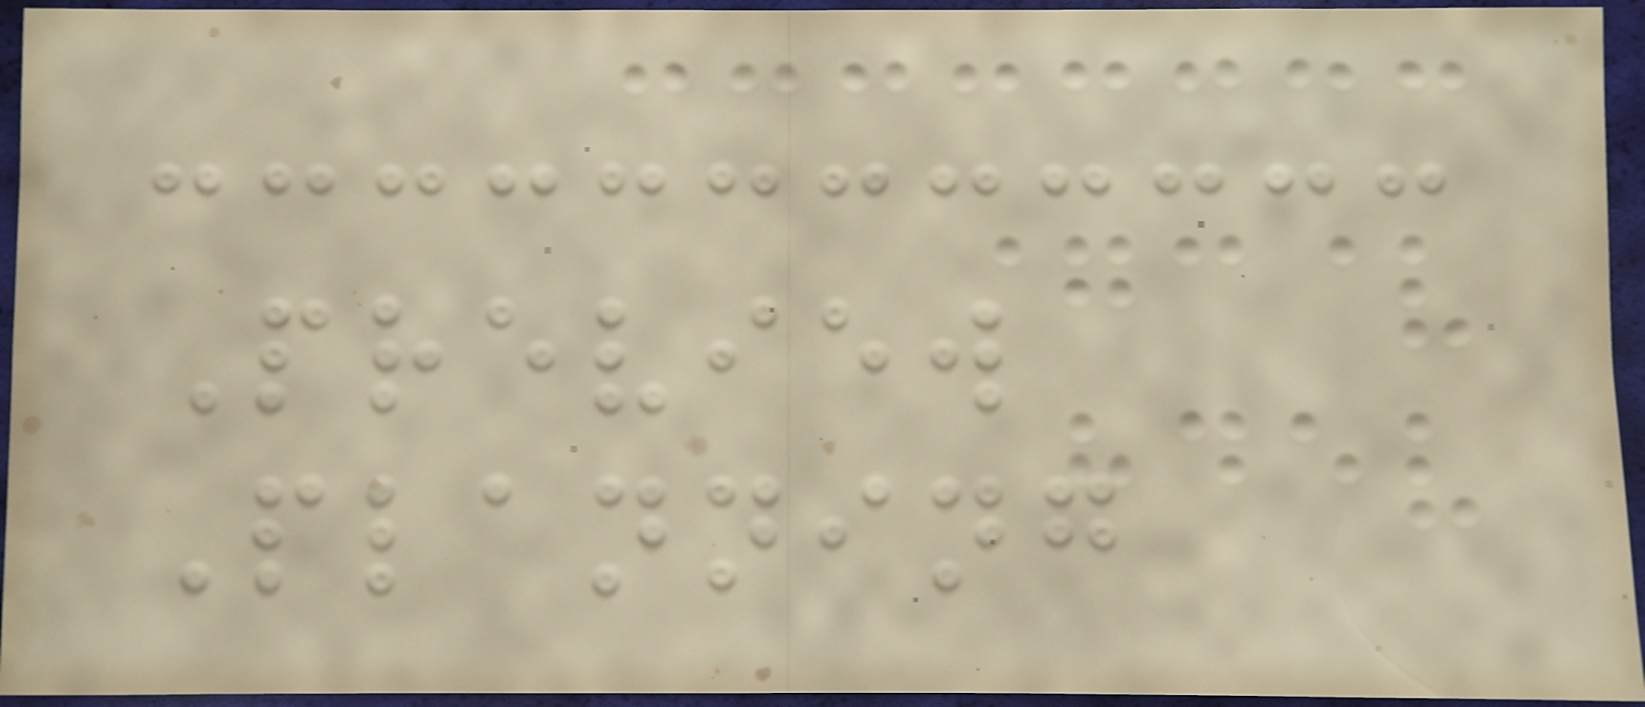Preview
Planning
